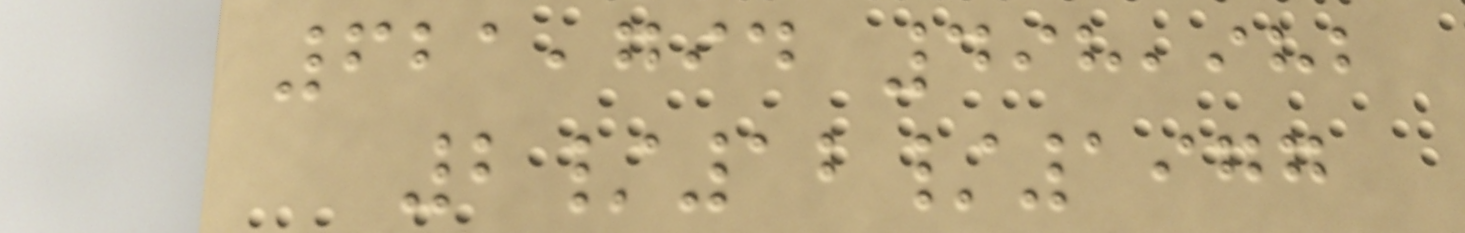621,794 498,982
2/12/1977
